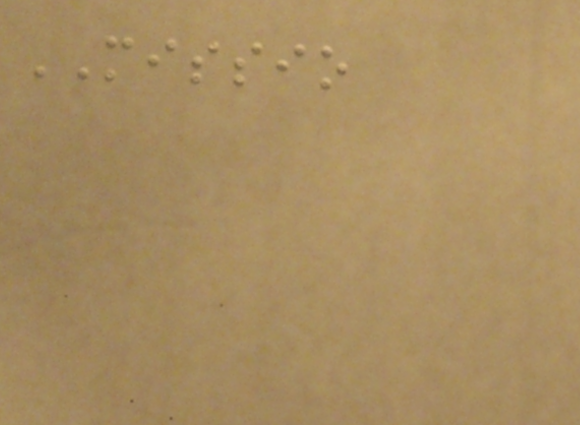MISSIO
